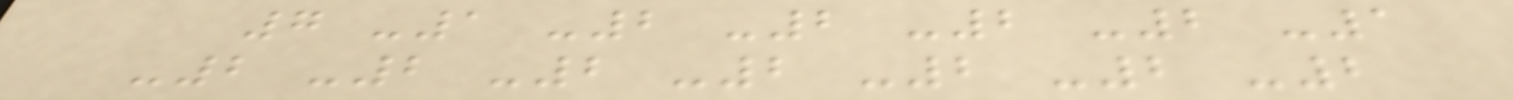7 -1 -2 -2 -2 -2 -1
-2 -2 -2 -2 -2 -2 -2
